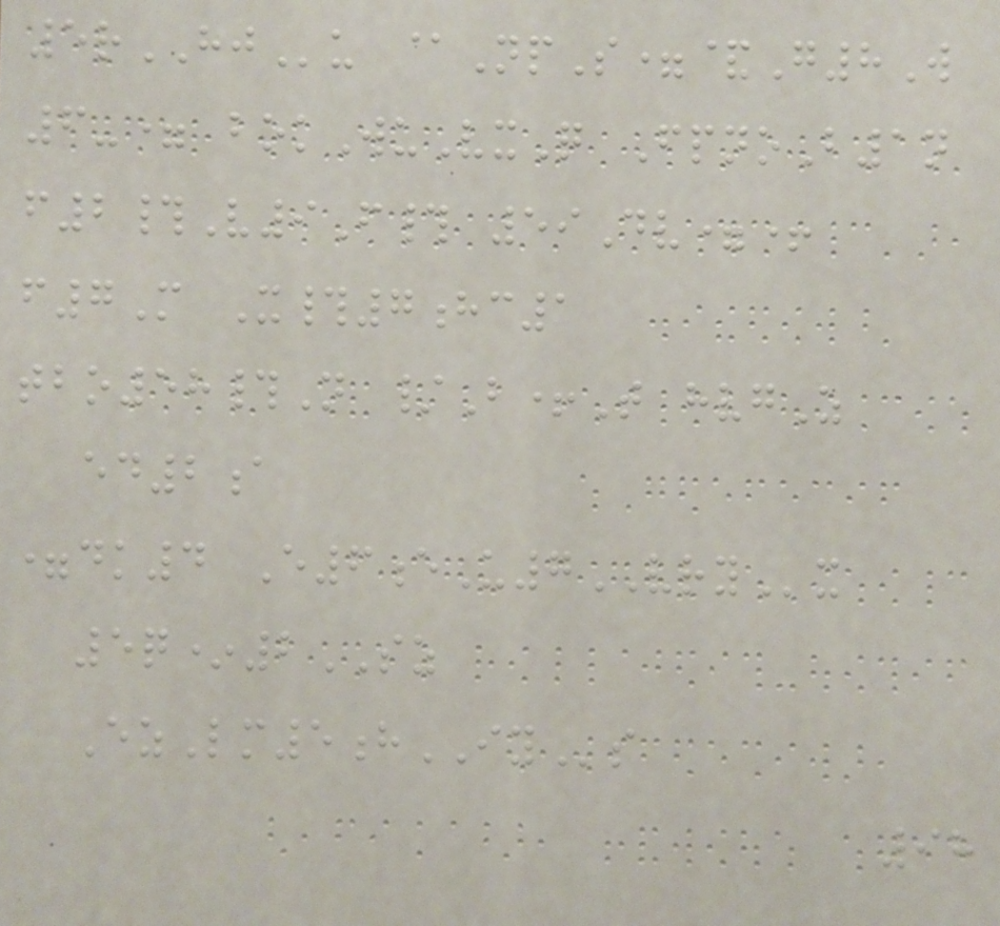5rHJu @NpS=&G8W
6-= bokWuVxQ FpnoB1n
f2#V9F# 59Dv=+
f7M X#7hc1
tbo58#N /B+T hvgZ
ed2a
=dk4 E6eU7VRYx
5q*2SZ
EzLm5hIYs
98
